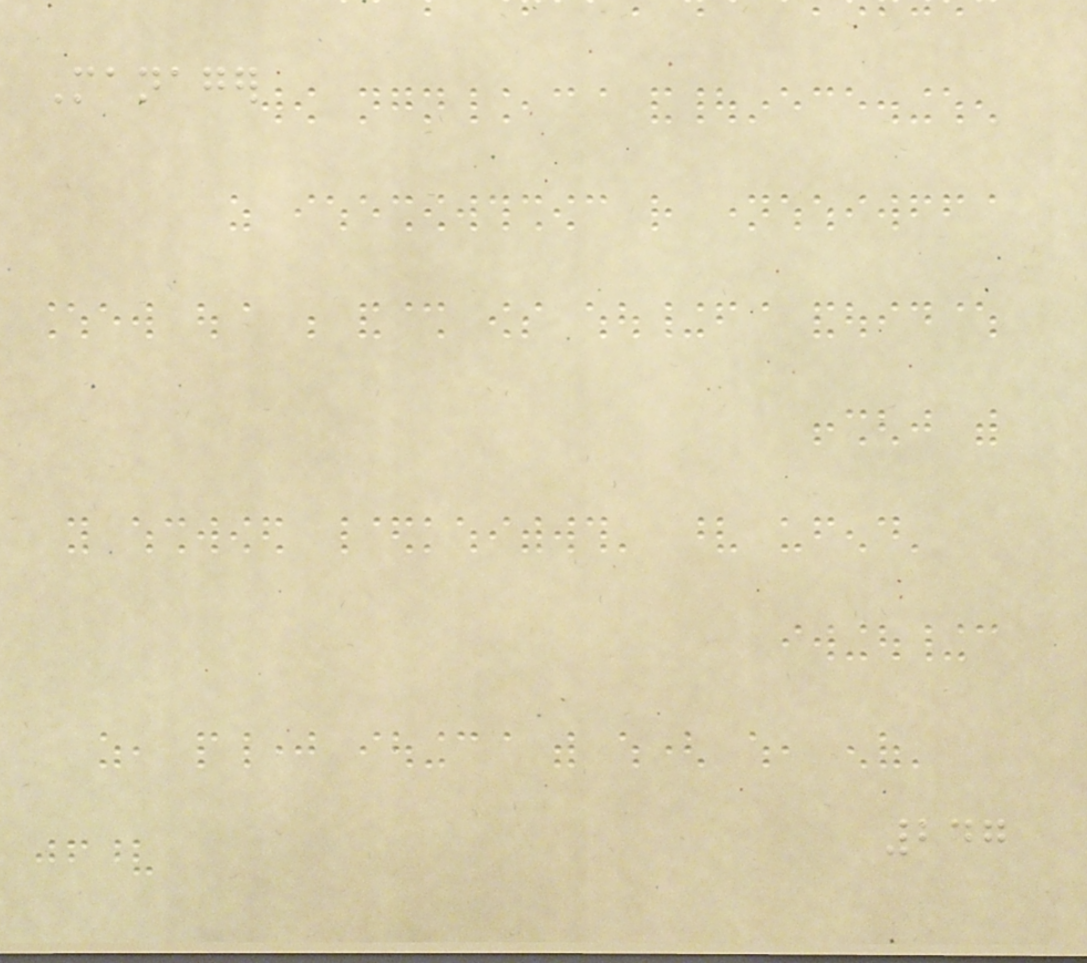Manager
247
